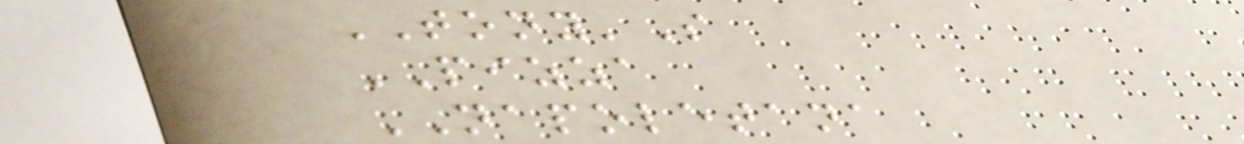TONY'S
PIZZA
NAPOLETANA
